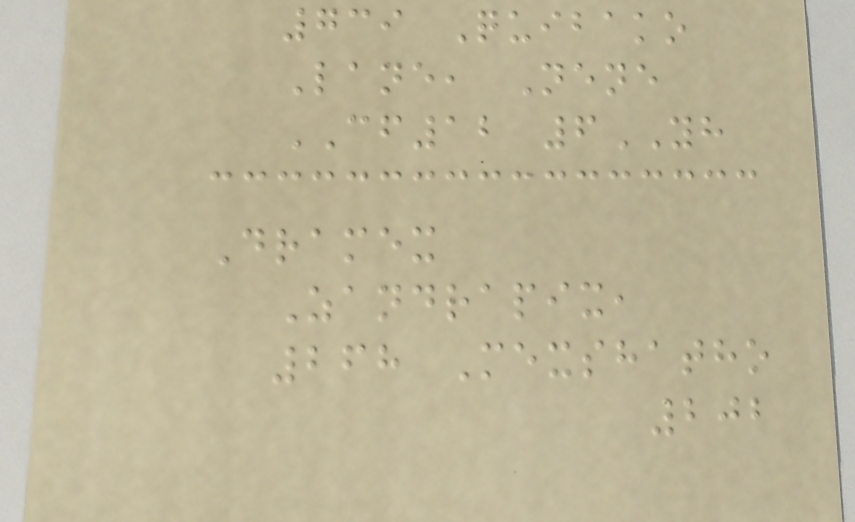739 Quibako
Lane, Nene
CF12 6YH
Dramex
Zandrapix,
268 Mexshatho
202
